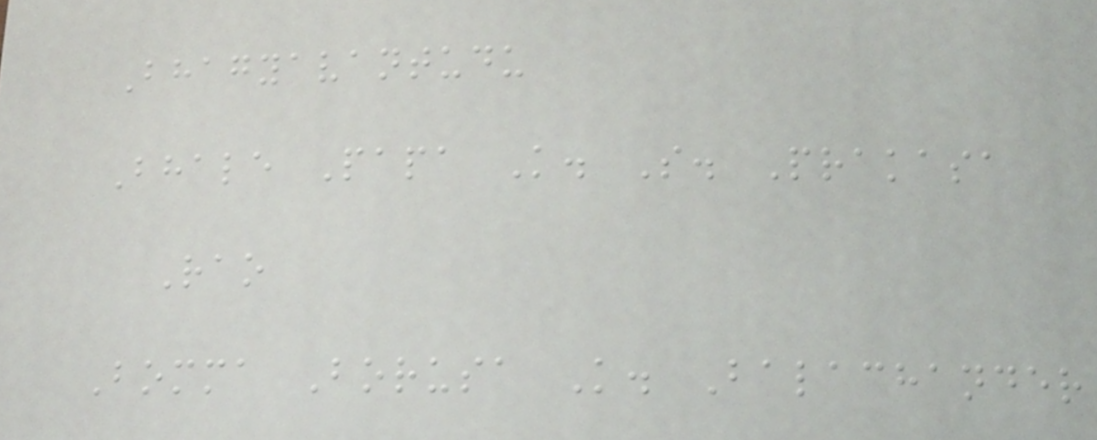Bhagyavantudu
Bhale Papa K. S. Prakasa
Rao
Bomma Borusa K. Balachander
